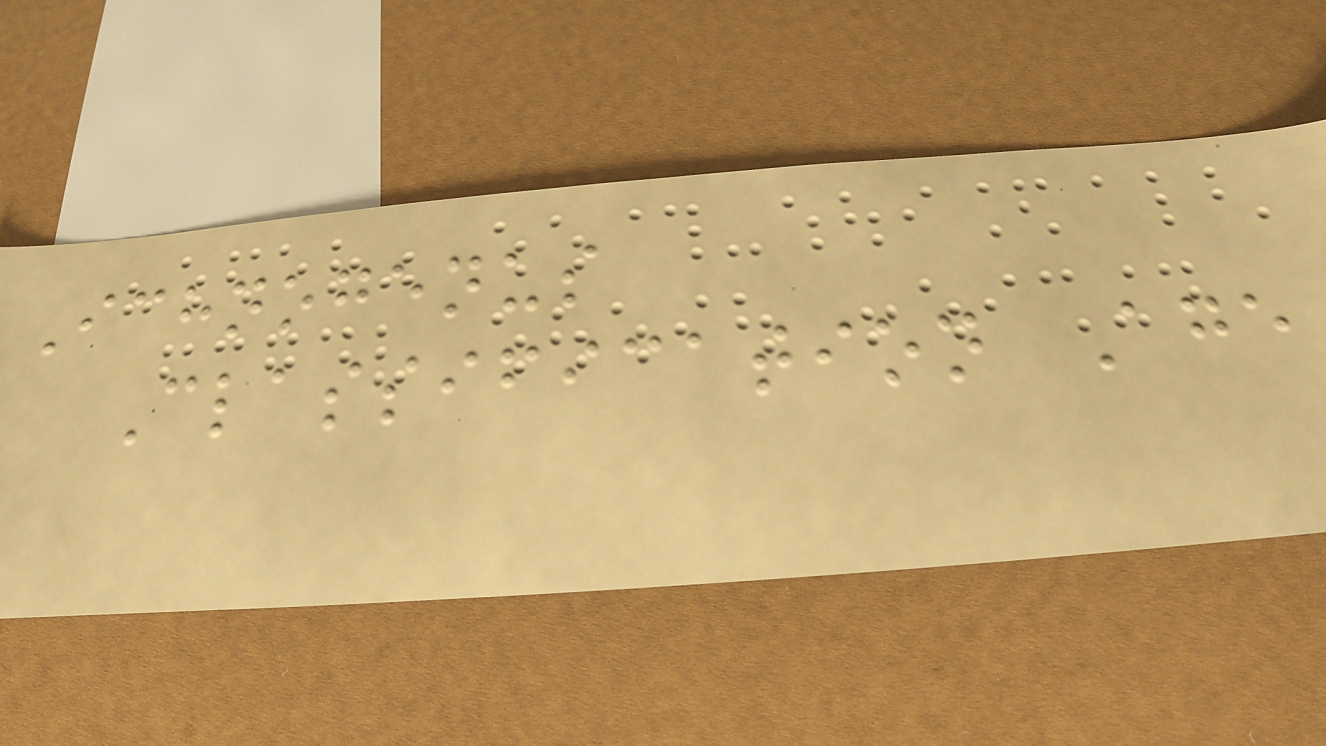Ichnogenus
Classification Age
